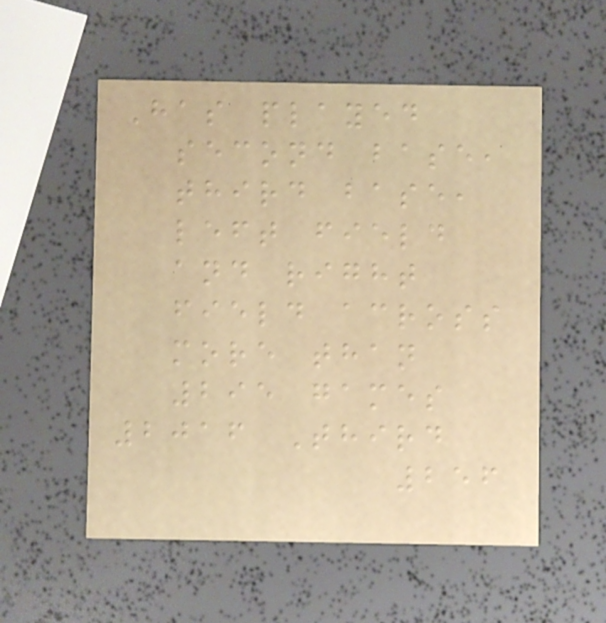Has played
second base,
third base,
left field
and right
field across
more than
295 games
2016 Third
256
